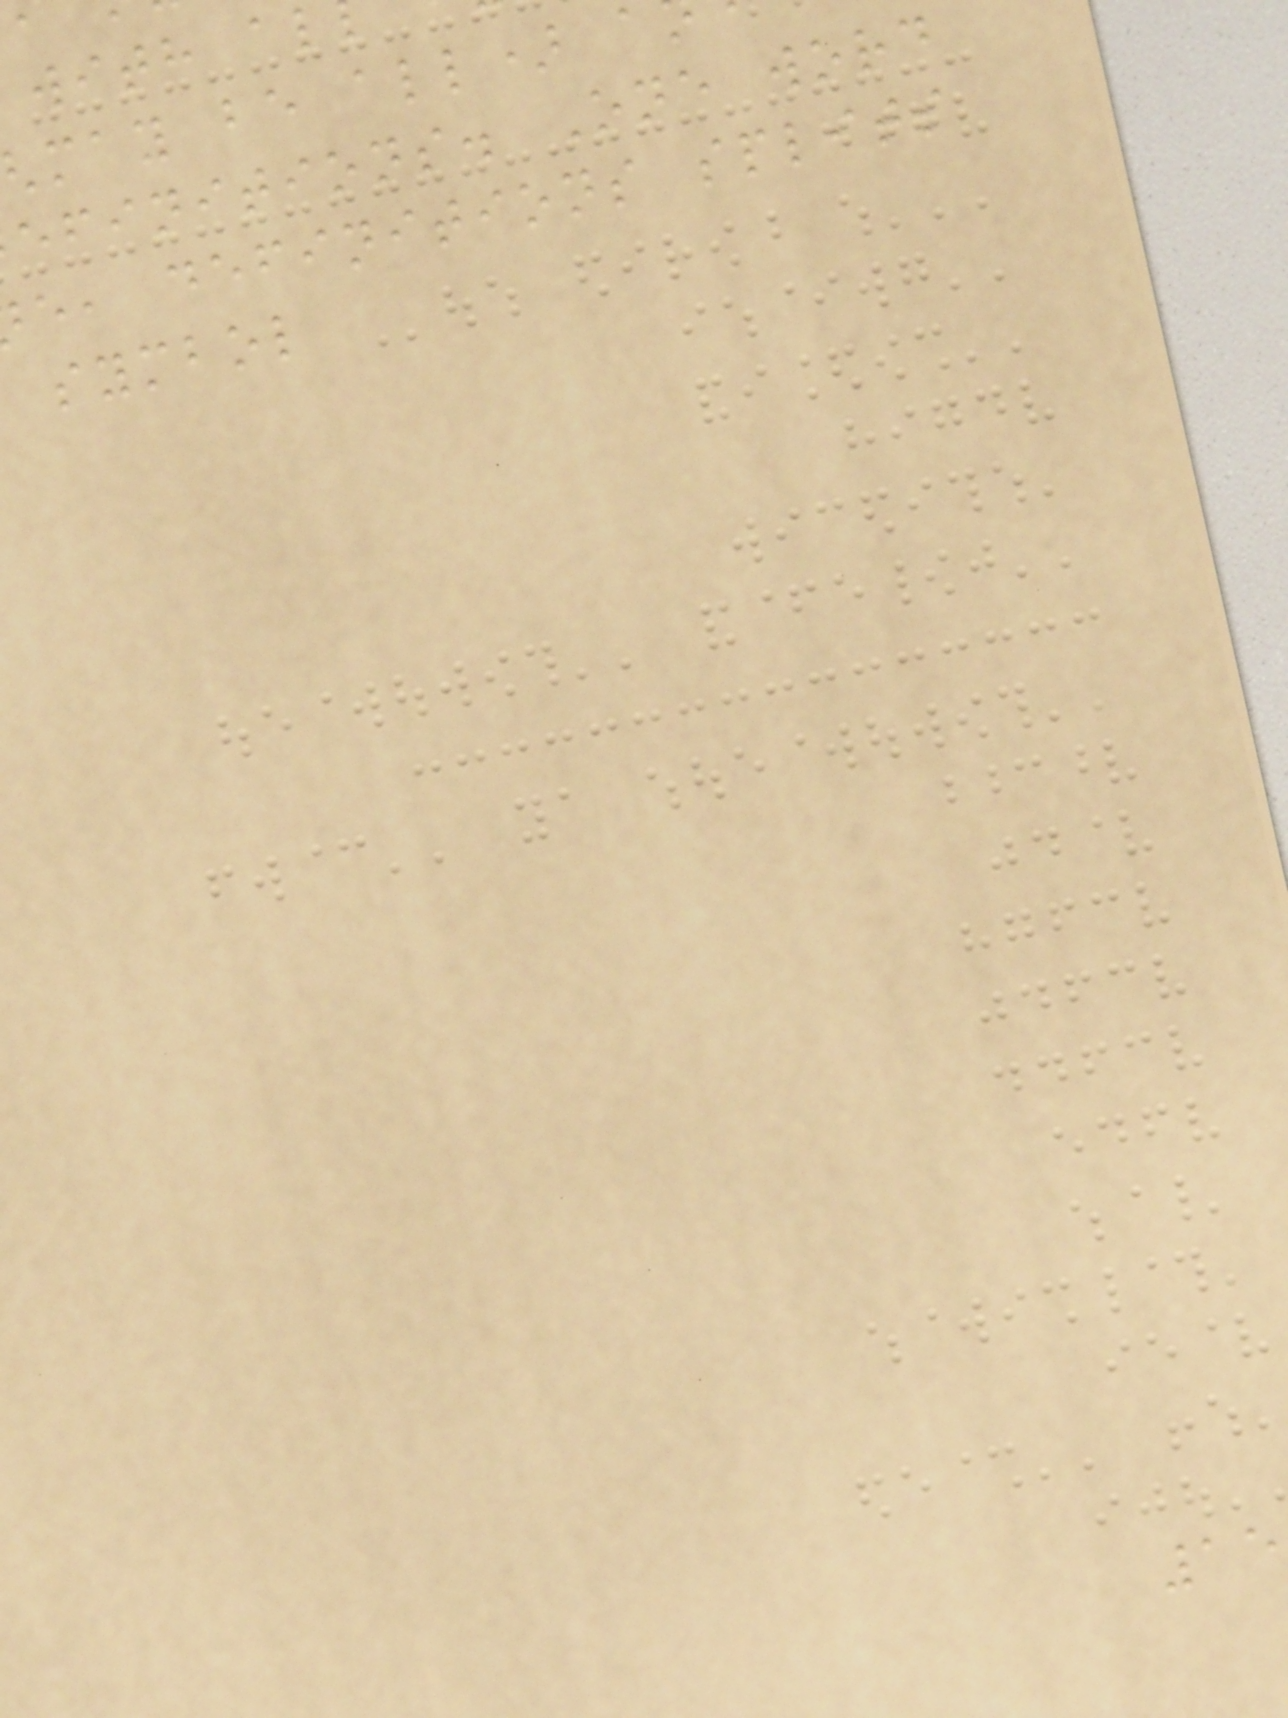with al
may be all) a
efinitions. One word
e, definitions splits
symbol
